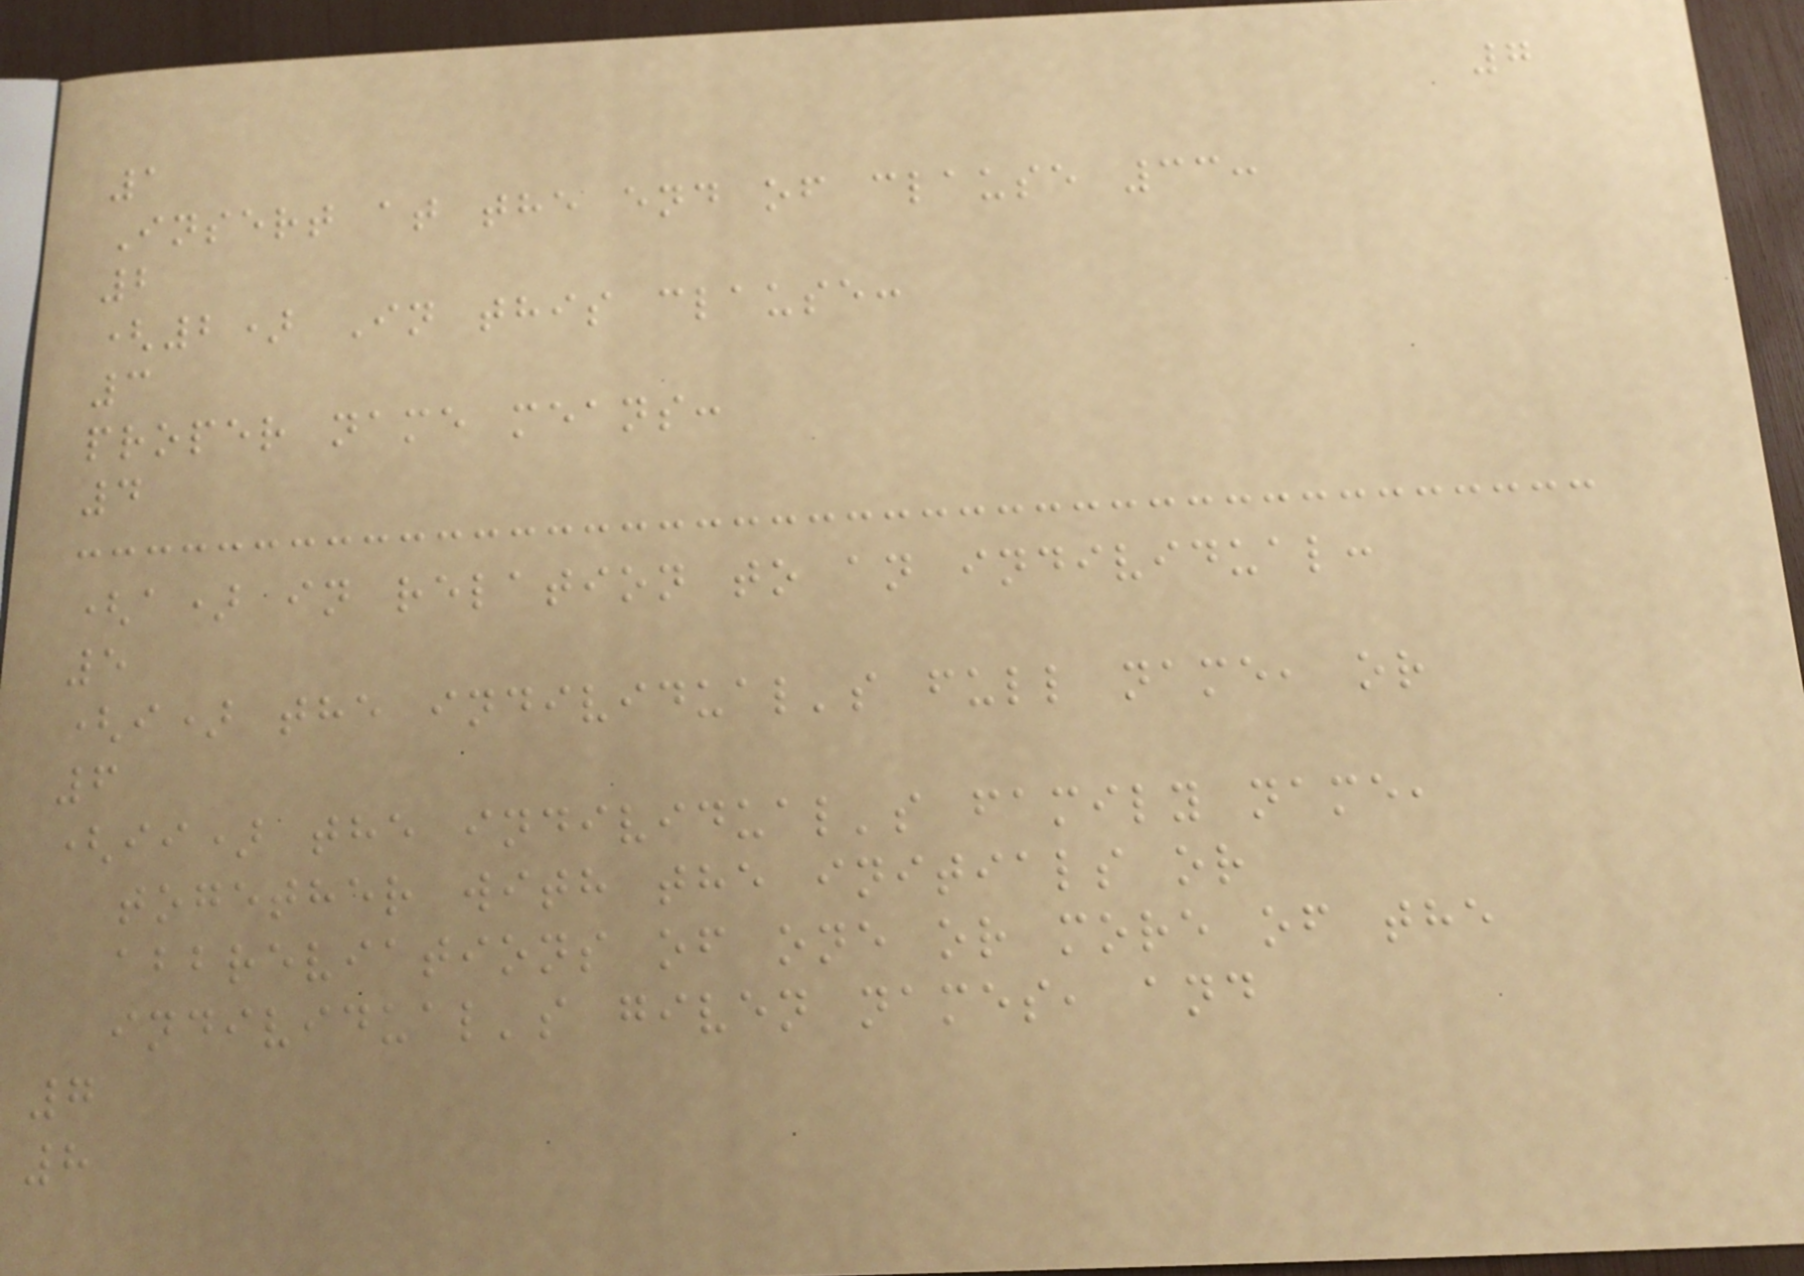7
1
Insert at the end of clause 33:
2
(2) In this clause:
3
proper name means:
4
(a) in relation to an individual:
5
(i) the individual's full name, or
6
(ii) the individual's family name,
together with the initials or
abbreviations of one or more of the
individual's given names, and
7
8
